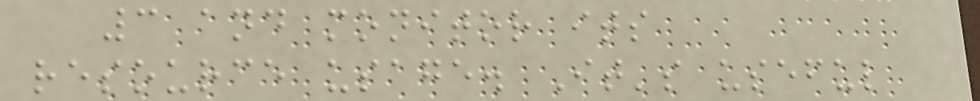3 and monitor its
resource usage. It's useful
